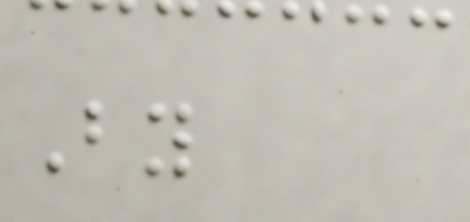By
